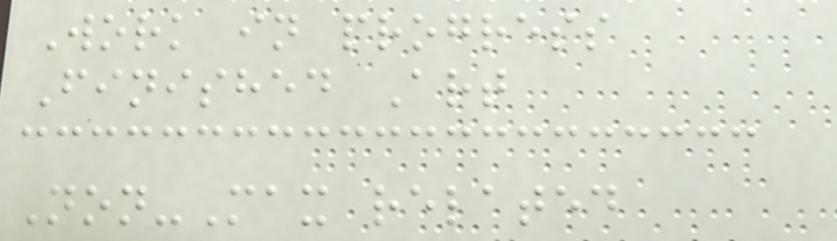Work in progress
Finished Art
Non-Max related
